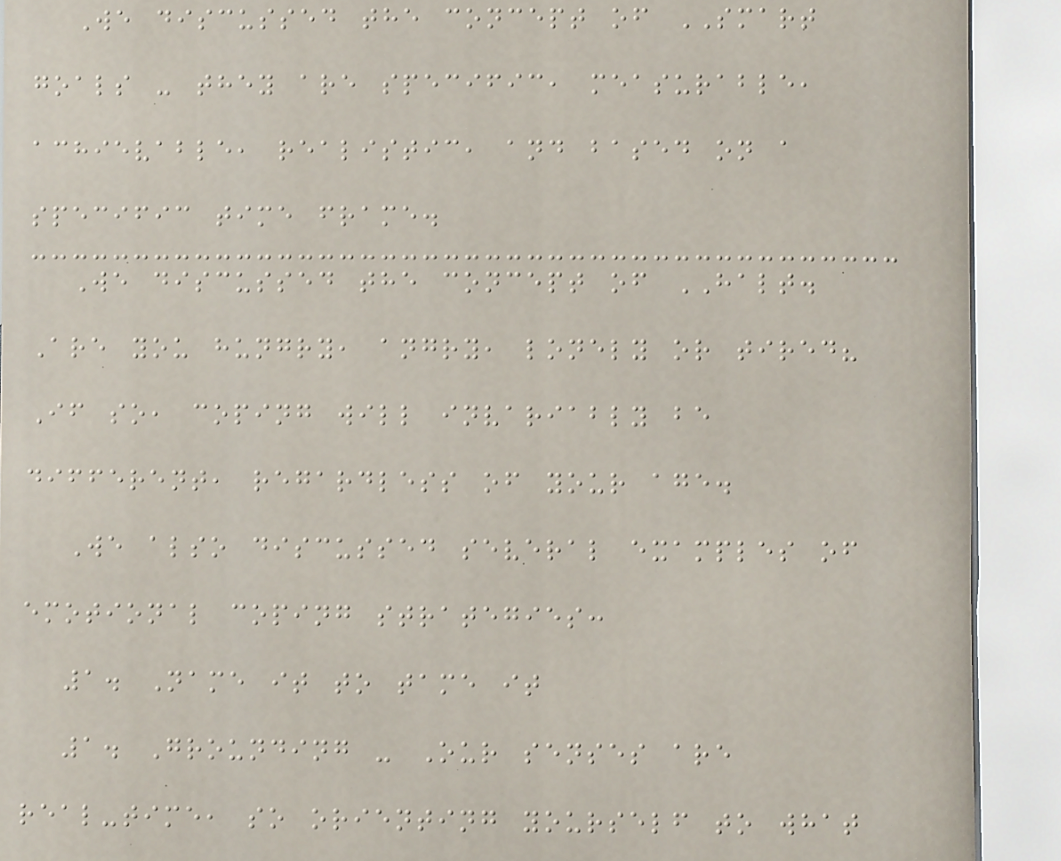We discussed the concept of SMART
goals - they are specific, measurable,
achievable, realistic, and based on a
specific time frame.
We discussed the concept of HALT.
Are you hungry, angry, lonely or tired?
If so, coping will invariably be
different, regardless of your age.
We also discussed several examples of
emotional coping strategies:
1. Name it to tame it
1. Grounding - Our senses are
real-time, so orienting yourself to what
